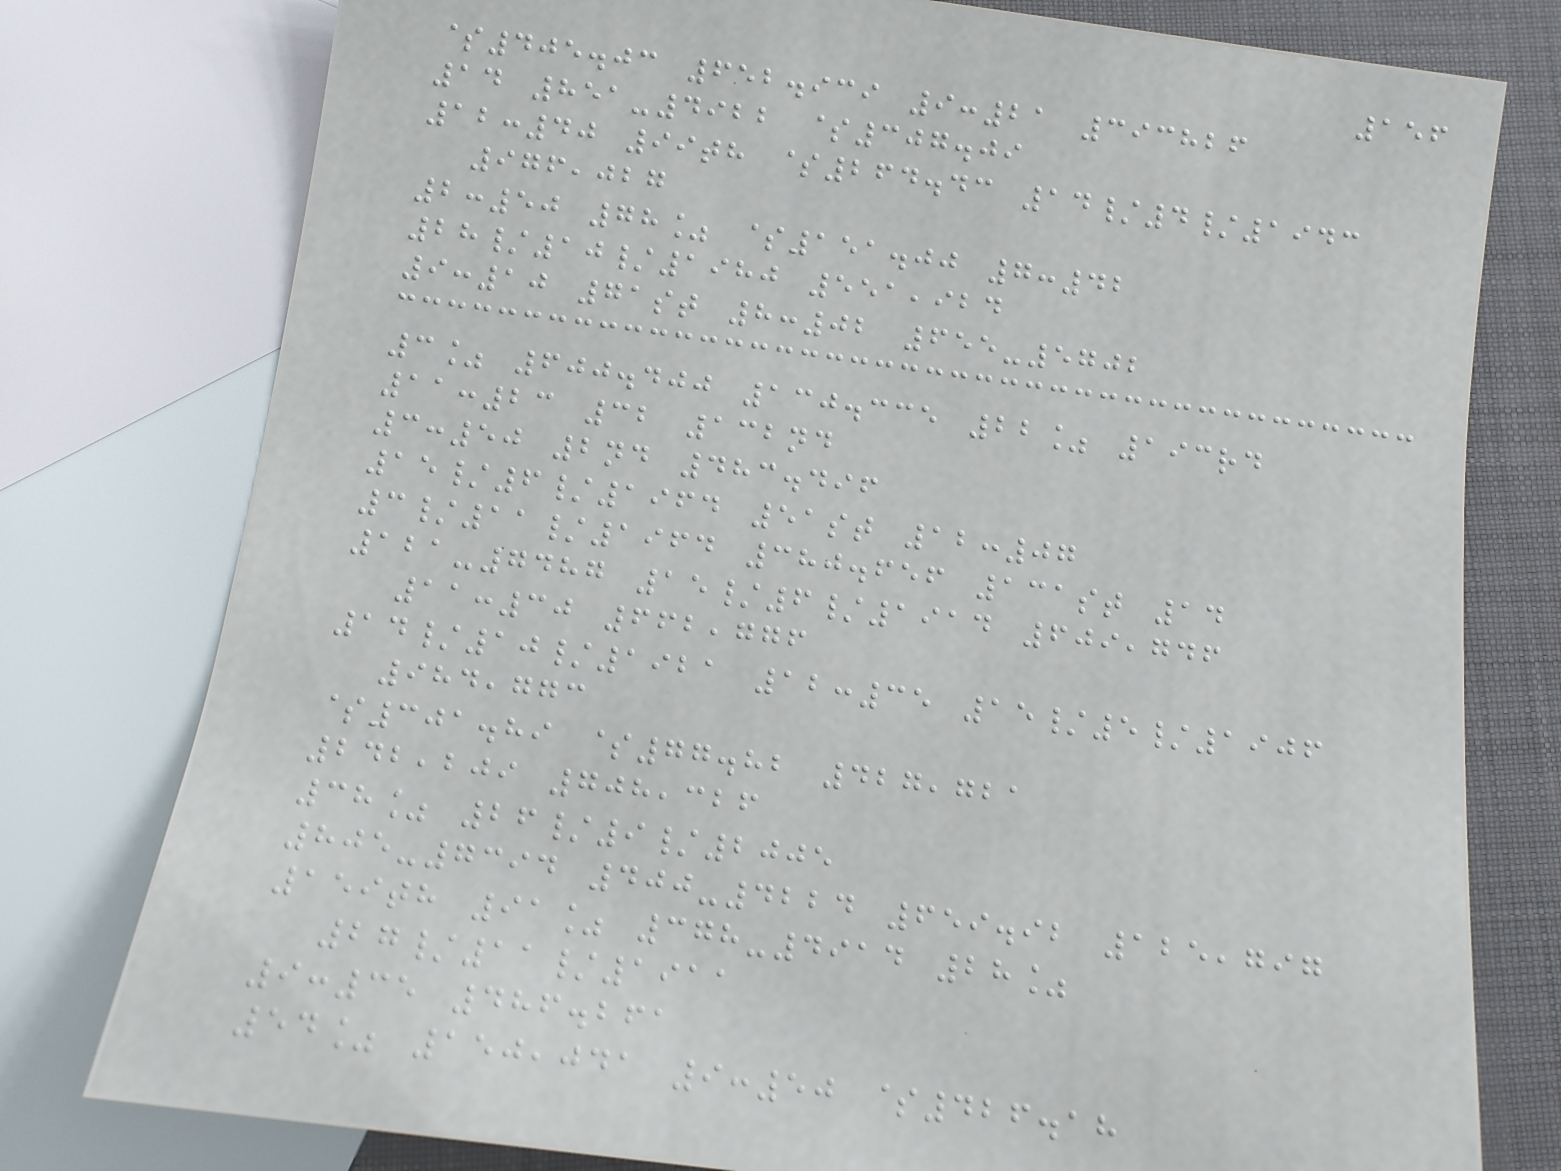156
$405.03 652.939 9:21 393826
14 851-4922 $307.09
12:40 99th $264.43 14/4/1943
976,027
2:50 78% $151.00 7:42
28/10/1980 551,924
9:10 71st 8:02 655-5702
3% 600.400 130.335 22% 193rd
11:23 32 132nd
3:50 2nd 483.496
15/6/1964 51st 12:07
3/11/1964 380.656 131st 14
121-7487 15/6/1914 609,746
11:30 662,776
14/10/1921 12:35 15/5/1906
984,773
$301.89 $77.82 427,721
242,209 708,326
38% 26/9/2005
805-7394 400-4224 659.92 125,797
159th 91% 378-4914 28%
27/11/1911
9:35 486.261
54% 150,041 9:50 $426.18
